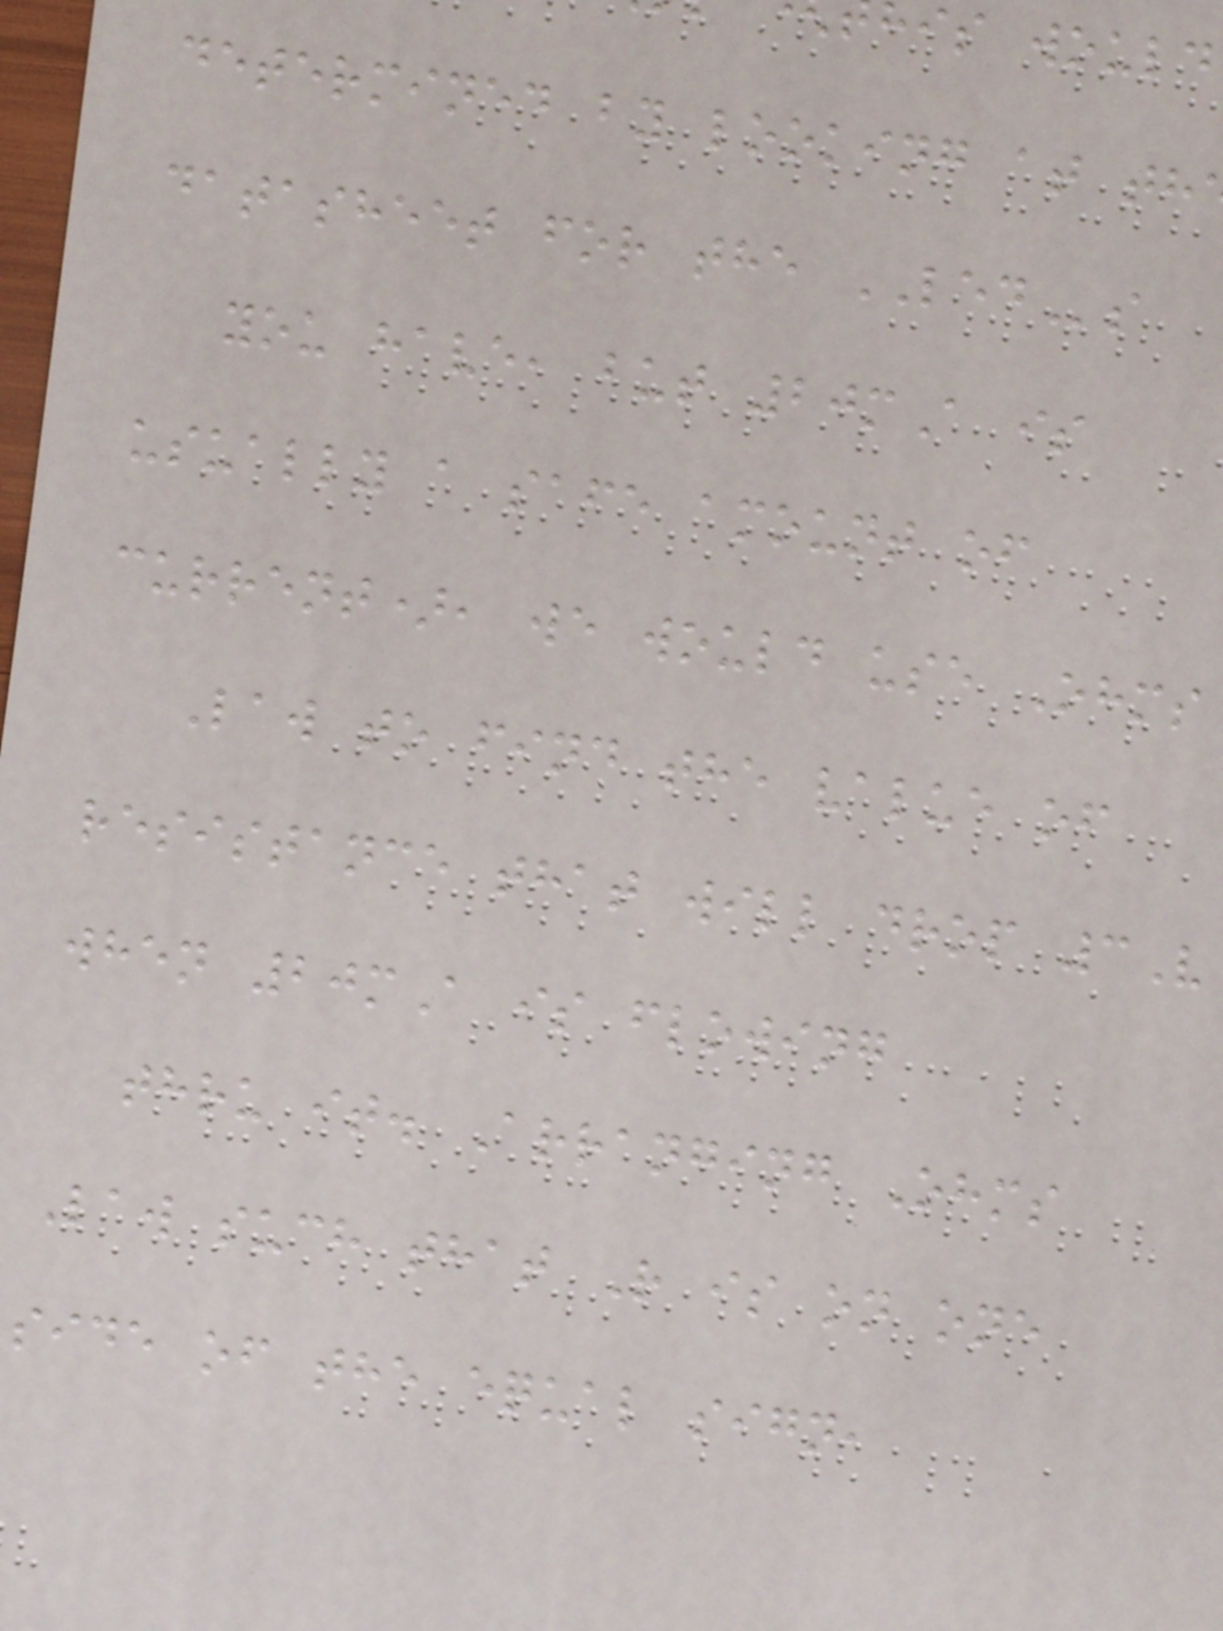is would
determined by looking at th
datasheet for the LEDs
you have, but 20mA is
usually a safe amount of
current), we would use Ohms
Law to find the value of
resistance that will drop 3V
when 20mA is flowing
thru it. Arranging Ohms
Law such that R is on one
side of the equal sign,
